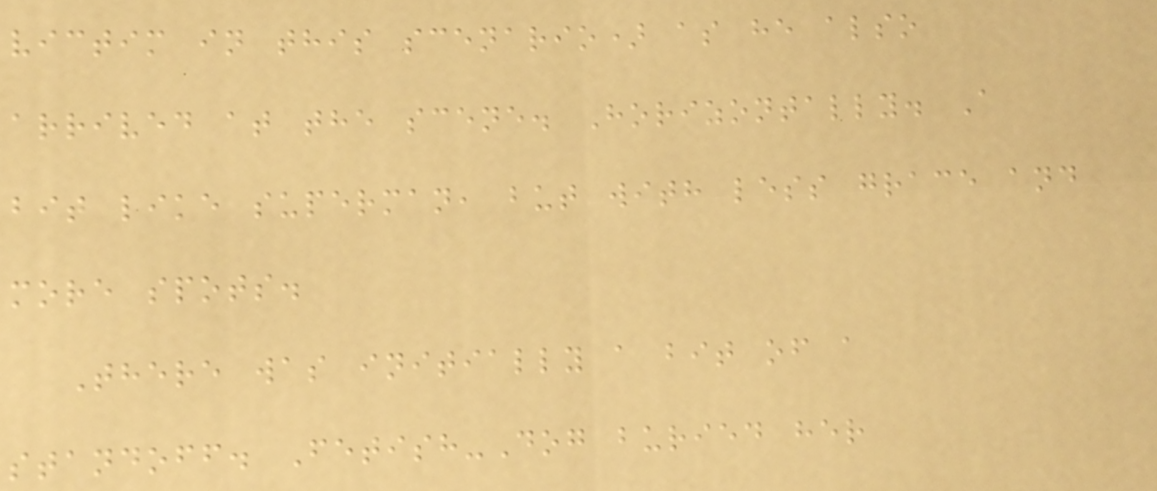victim in this scenario) as he also
arrived at the scene. Horizontally. A
bit like superman, but with less grace and
more spots.
There was initially a bit of a
standoff. Fetish-Dog buried her
